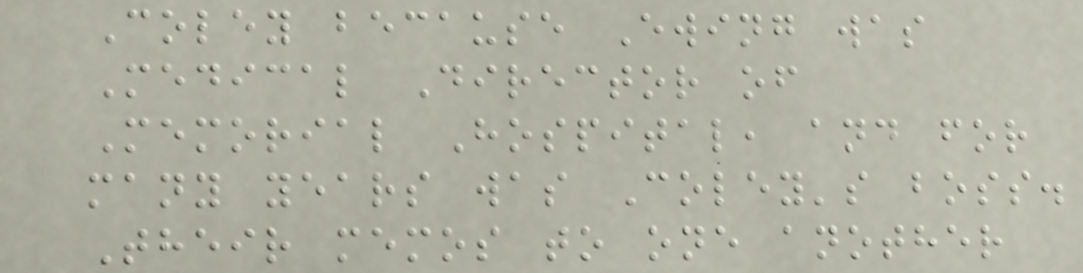Coley because Ewing was
Medical Director of
Memorial Hospital, and for
many years was Coley's boss.
Their memos to one another
